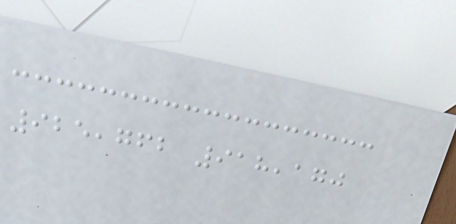925,762 918,170
